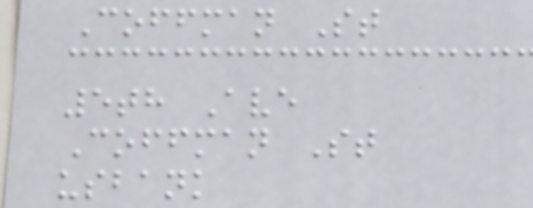Coffman St
5th Ave
Coffman St
usbank
